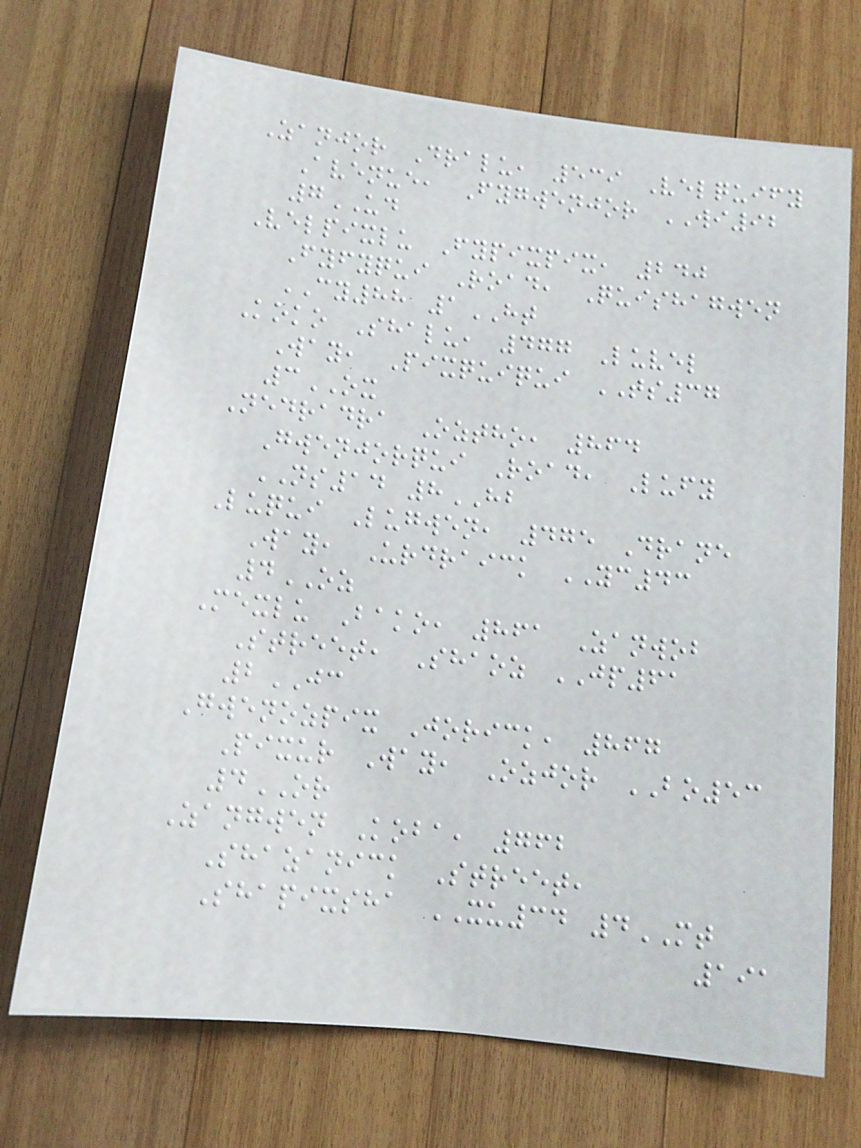Zanjor Dralu, 539 Velquify
Avenue, Fygwenjor WI92
7UD
Velpixlu Fypixpix, 240
Fyfyqui Road, Quishagwen
CY88 1HT
Koko Shalu, 477 Luvel
Way, Pixquiqui TS37
3OX
Nedradra Oztho, 864
Gwenjorqui Road, Lufy
NS14 8HB
Luqui Lugwen, 475 Drane
Way, Urdraick YC43
4OZ
Mexlu Bako, 861 Zanwob
Street, Shaoz JP61
2JC
Gwenozpix Jorick, 867
Pixur Way, Ozjor BO53
4OR
Zangwen Koba, 762
Shazanick Street,
Shapixsha XU34 4MT
191
